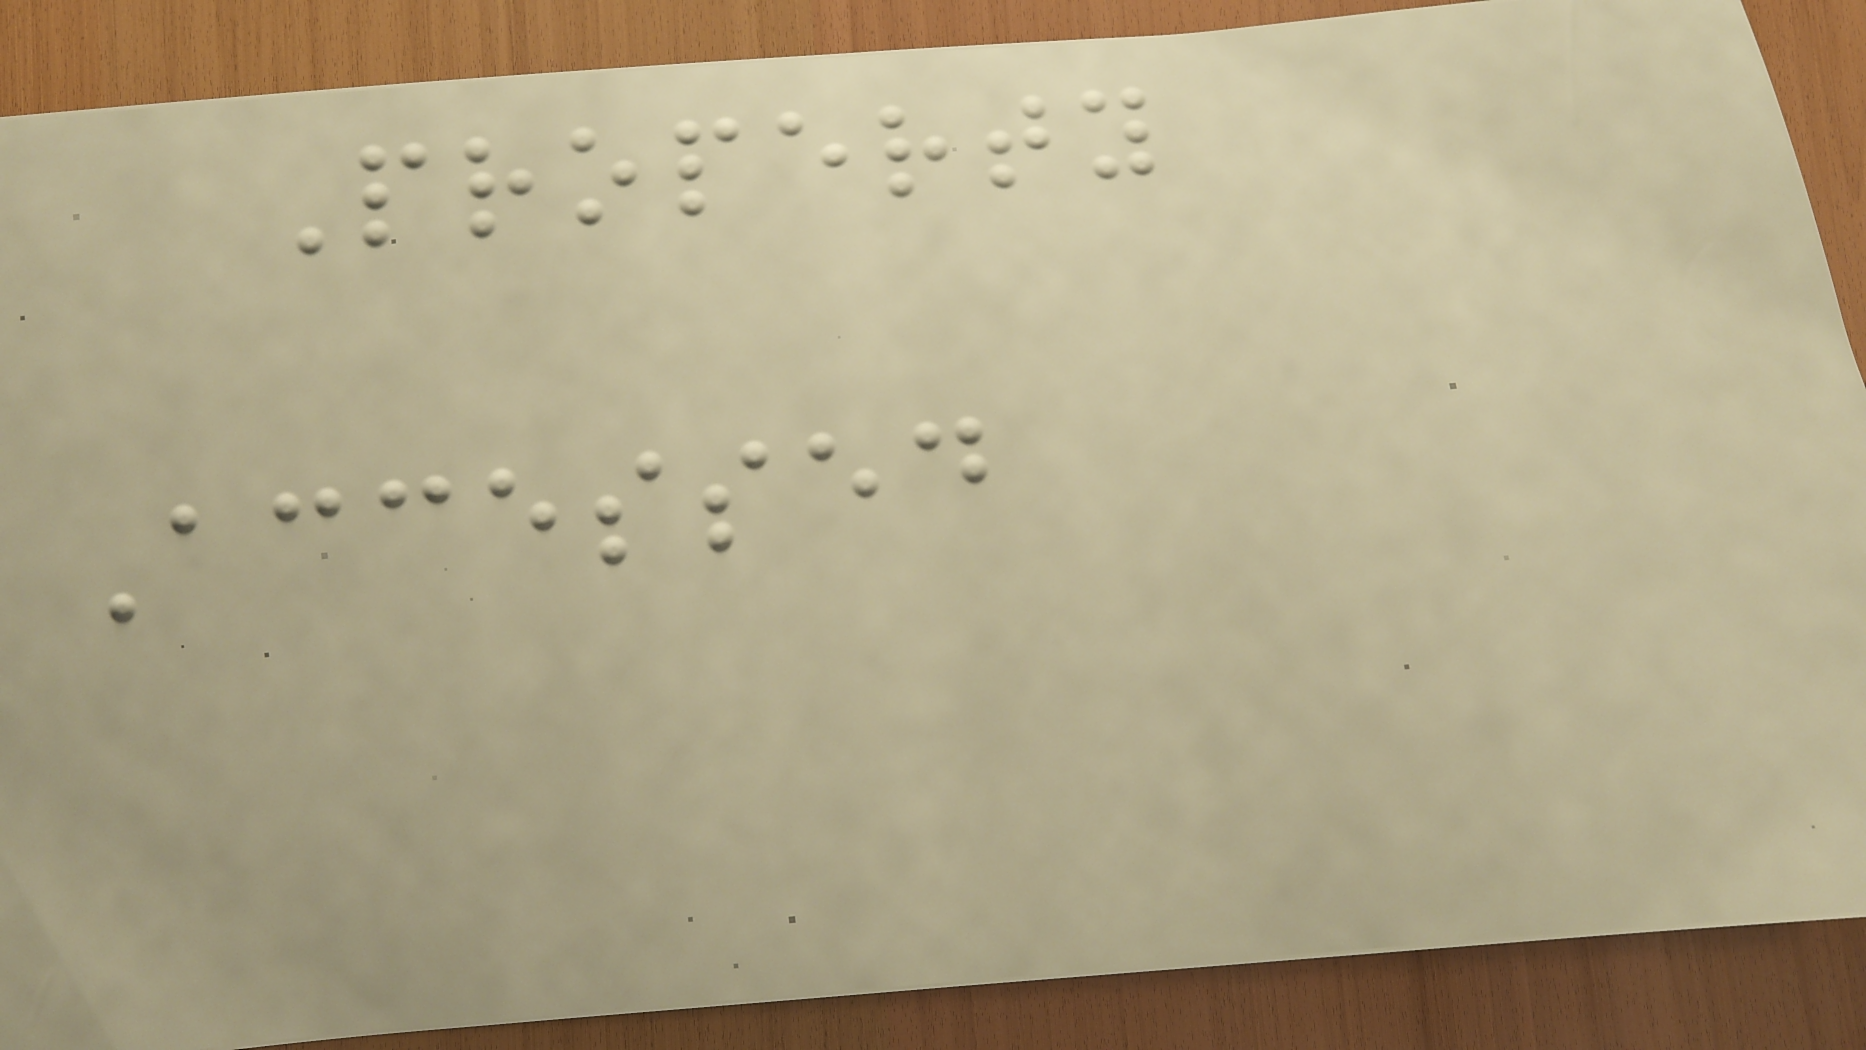Property
Accessed
